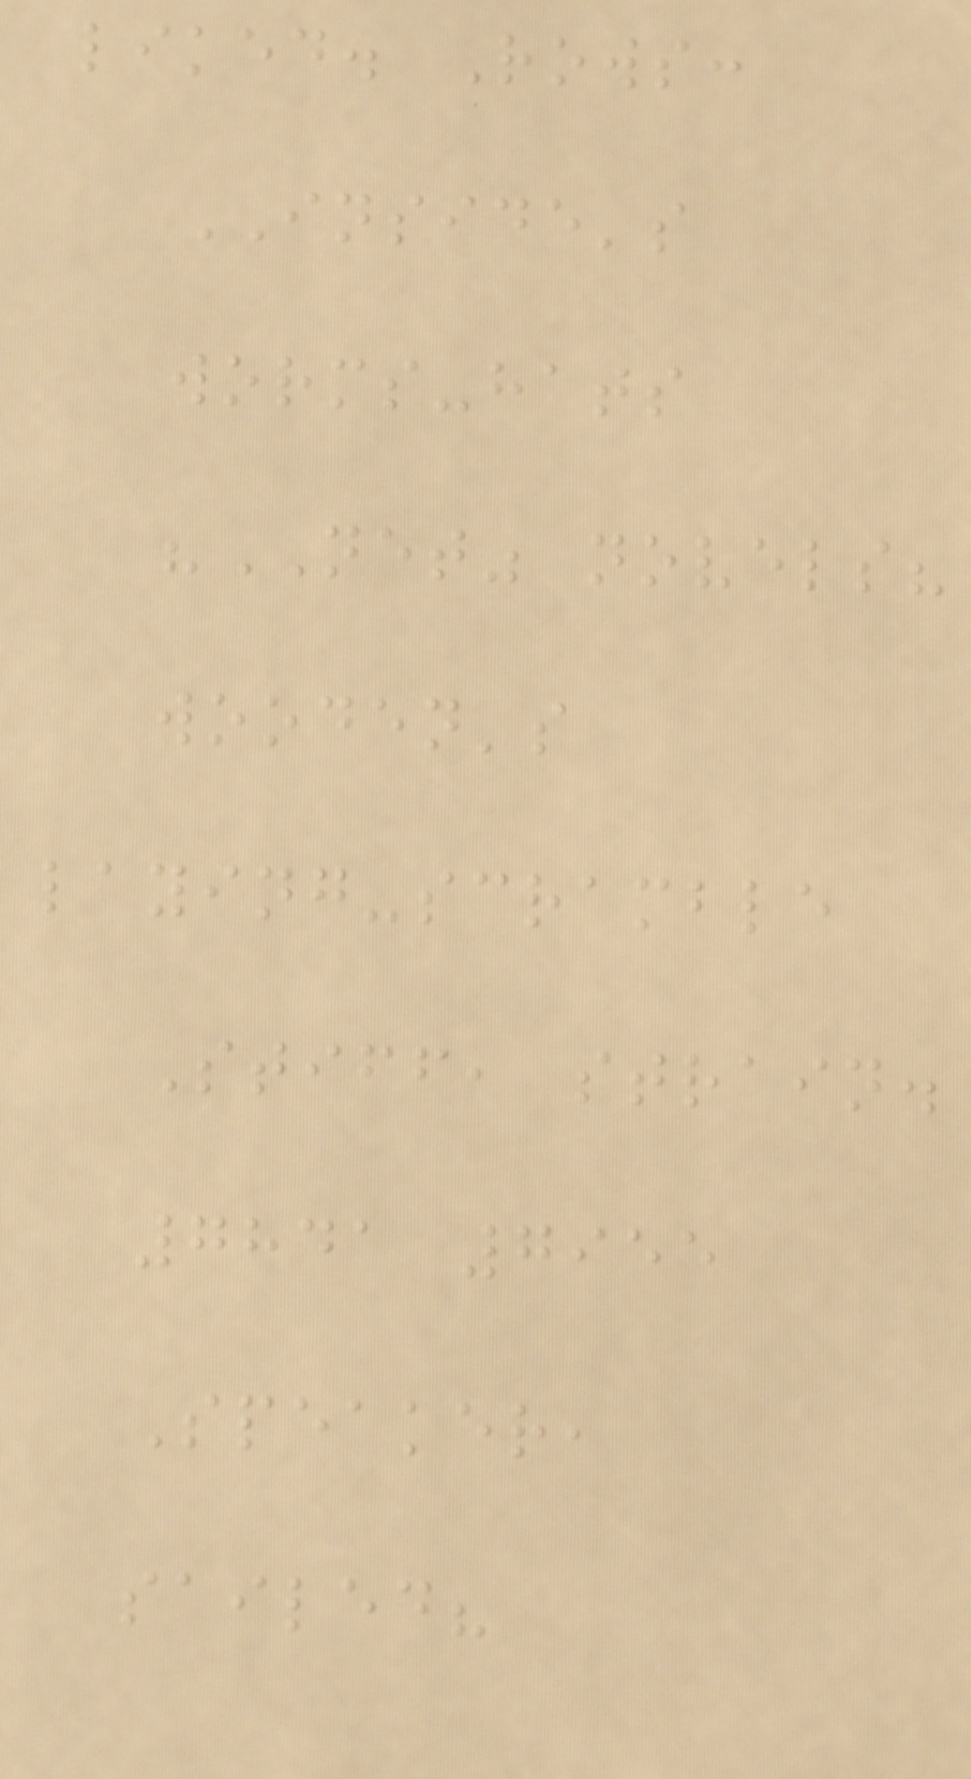liked. Rows:
INSIDE's
worms-hats
"NET" novels?
wooden's
laying-scramble
Stiff, strain.
7841 7955
Speaker,
sailed?
